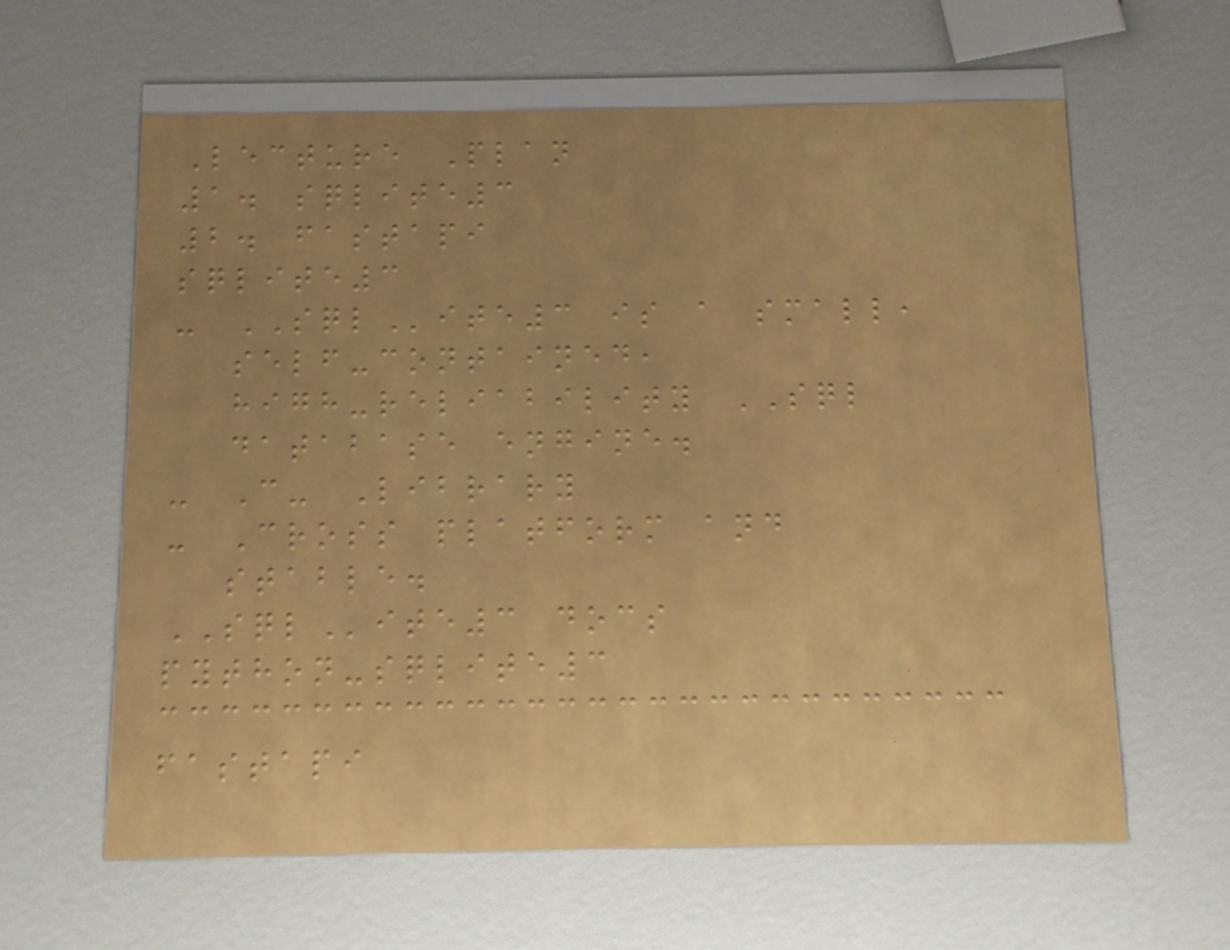Lecture Plan
1. sqlite3
2. fastapi
sqlite3
- SQLite3 is a small,
self-contained,
high-reliability SQL
database engine.
- C- Library
- Cross platform and
stable.
SQLite3 docs
python-sqlite3
fastapi
